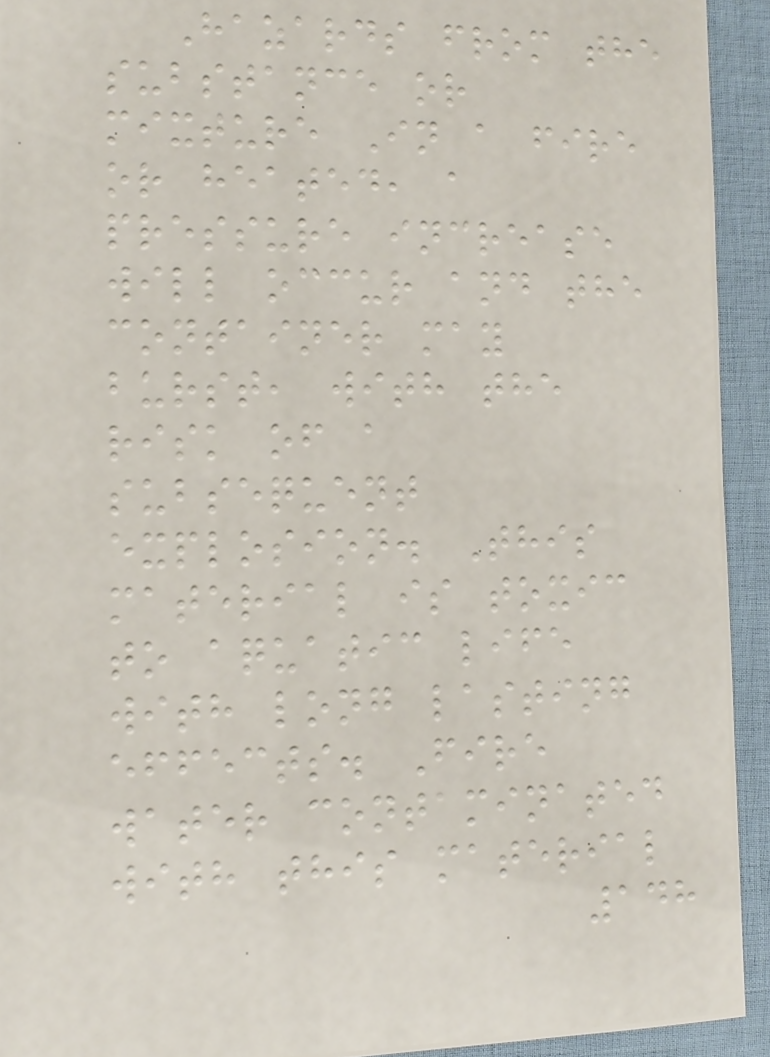Hazards from the
substance or
mixture In a fire
or heated, a
pressure increase
will occur and the
container may
burst, with the
risk of a
subsequent
explosion. This
material is toxic
to aquatic life
with long lasting
effects. Fire
water contaminated
with this material
148
